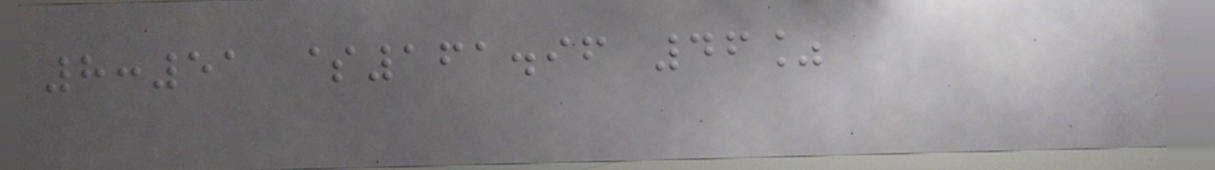8:51 $161.96 46%
